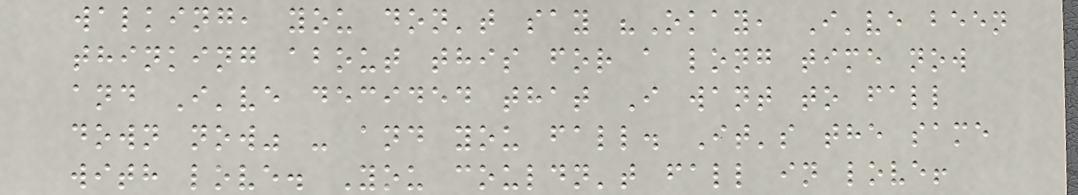walking, you don't say "Okay, I've been
thinking about this for a long time now
and I've decided that I want to fall
down now" - and you fall. It's the same
with love. You couldn't fall in love!
